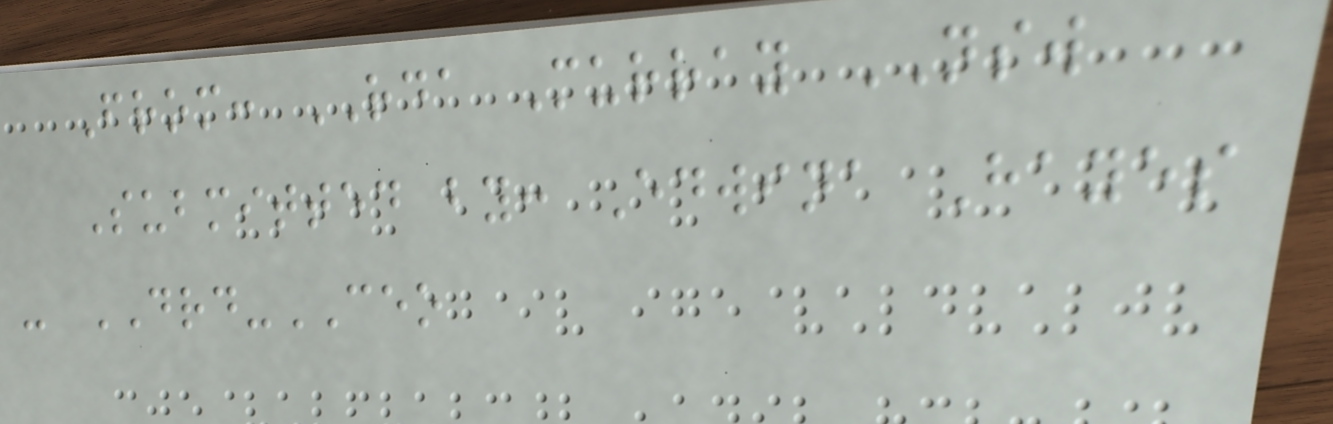From: RDA Murray NSW
Submitted by: Edwina Hayes
- DRD-CEO
